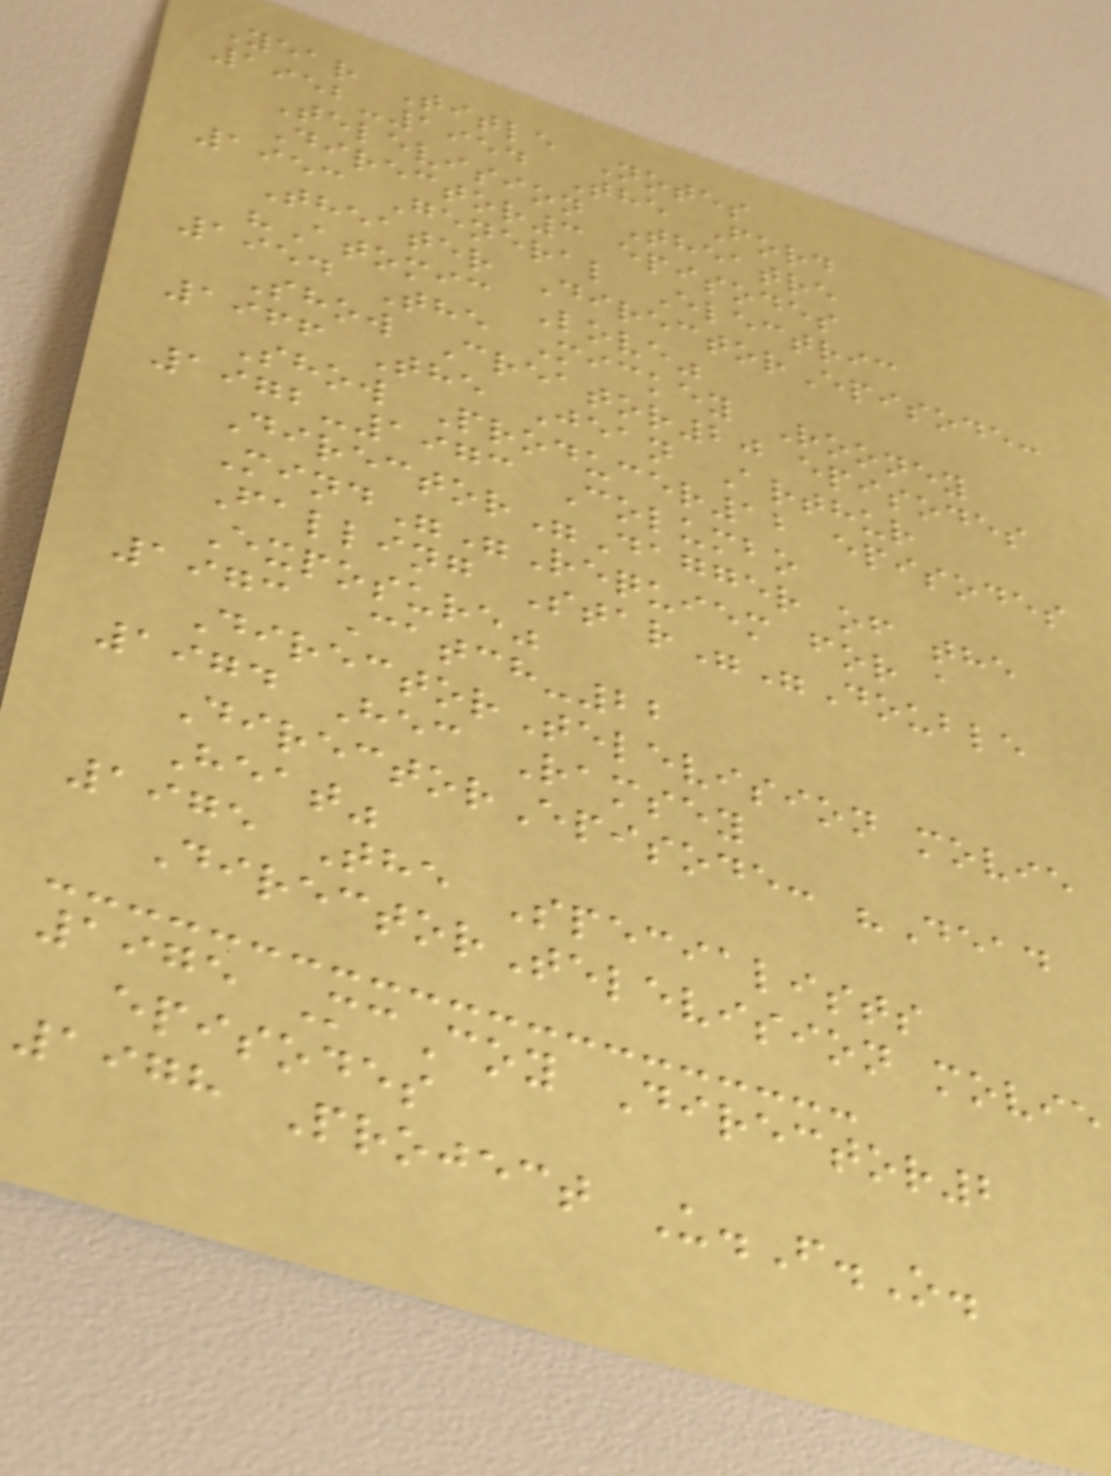Year Title Notes
1952-1954 The Ford
Television Theatre
Director3 episodes
1953 General Electric
Theater DirectorEpisode:
"Atomic Love"
1954 The Mickey Rooney
Show Creator20 episodes
1966 The Jean Arthur
Show Producer12 episodes
1972-1973 Columbo
Director"Dagger of the
Mind""Requiem for a
Falling Star""Double
Exposure"
1973 Catch-22
DirectorTelevision movie
1974 Hec Ramsey
DirectorEpisode: "Dead
Heat"
1975 The Specialists
DirectorTelevision movie
1975 McCoy Director2
episodes
1978 Project U.F.O.
